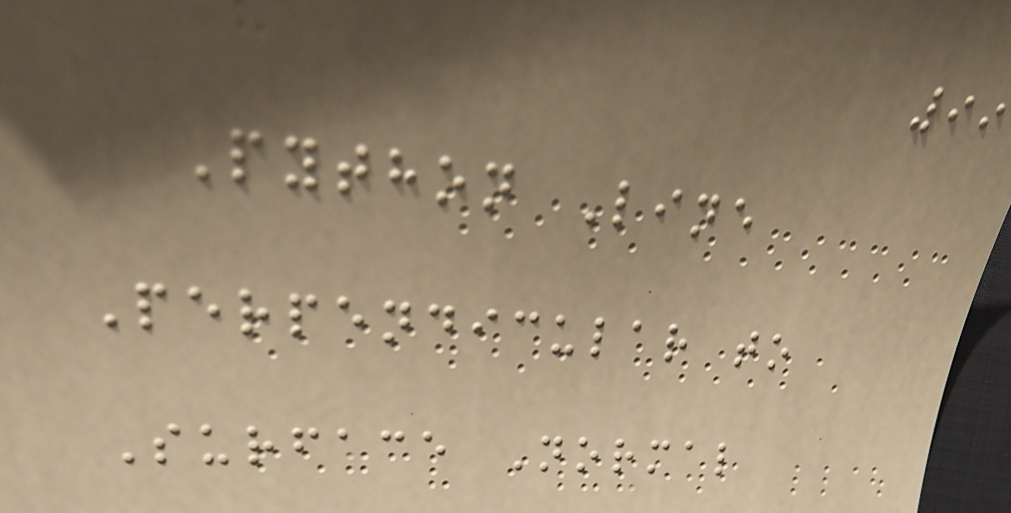99
Python Line
Perpendicular to
Surface Normal
